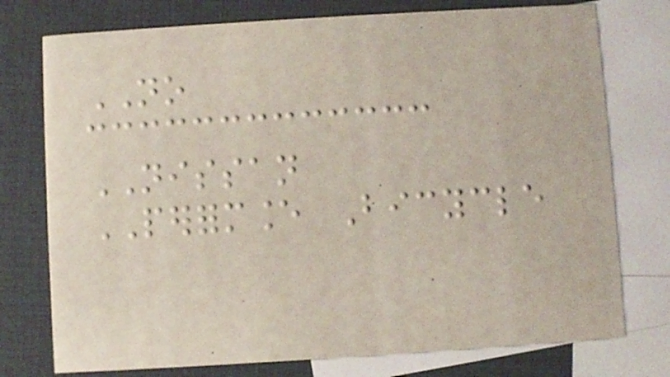NO
NISSAN
PERFORMANCE Bicycle
